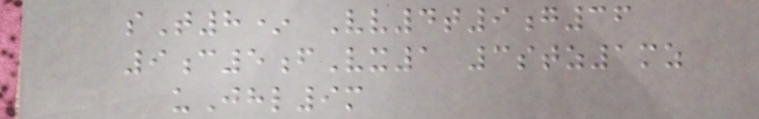sT8* Vv4t9g36
9c5fVx1 3stz1mz
uJhl9m
